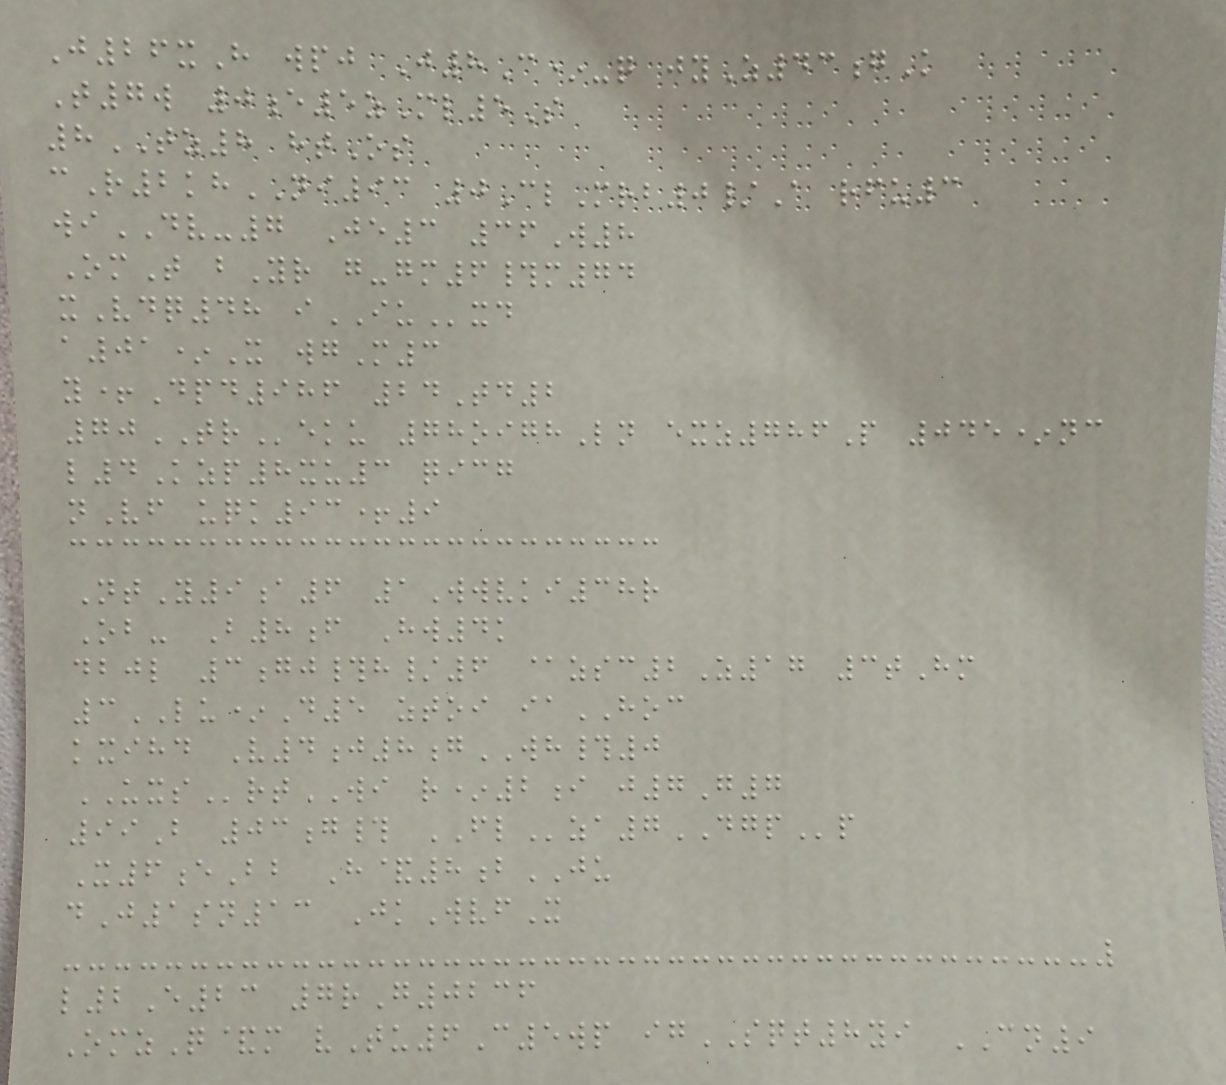J26xH wpj J8C*-q jyZ43gK
T7w 0e5zMl5S
8TZ8 htOs
cR2khNI93 0ClMrb0/A rfu3
wiDV-7 Je3 36W8
OmT bYr g-gm6#m74
xVdq48 iIUxd
a01*X wgM3
y+Dpd986 24Td2
70TReku 78oighLn exz786P 045*nc
l4Kzp8xu3 qicg
nVf uqk93+9
NtY9a6 1Wwvki38r
Ob- B8f Hw4k
dbjl 3gj#h/6 @zsc2Z17 3tHm
3LU*D5 ztoi iaHOC
kxihd V4j8gWH#0
UXSrtWI r*2i j7G7
99B 03g# FLza7DGPp
X6eBb H&8bJU
dJ1sn13 JkWvfX
l2E23 7rG0236
OmzQ&m vTu6C5wp igSQT8yi CN9
